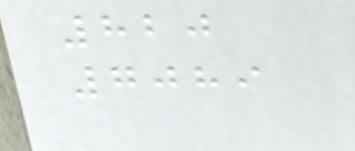820
7089
